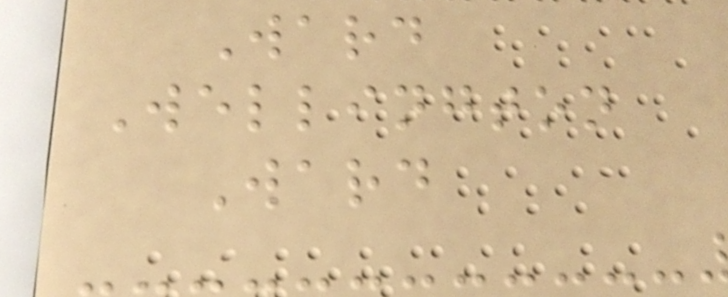Ward
Wellington
Ward
